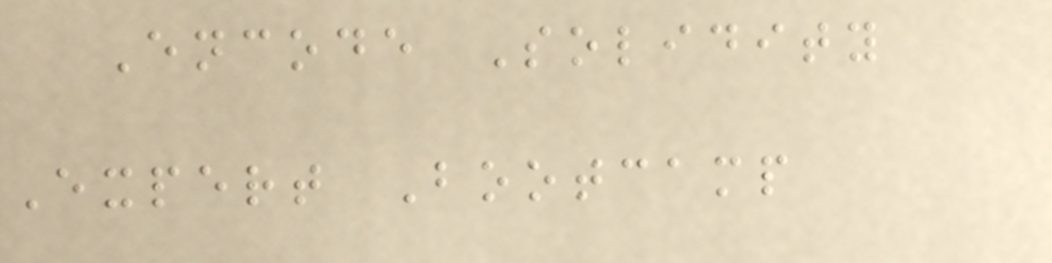Encode Solidity
Expert Bootcamp
